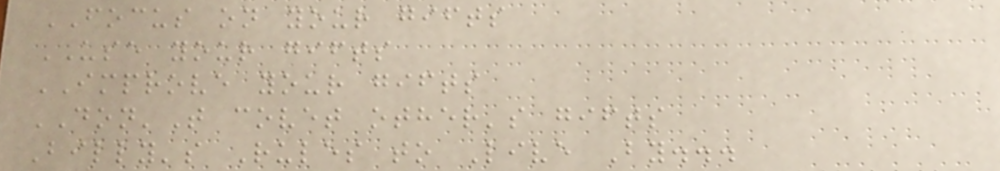FOCUS on your gifts
USE your gifts
IMPROVE your gifts
DON'T covet other's gifts
Billy's Rules to Live By...
